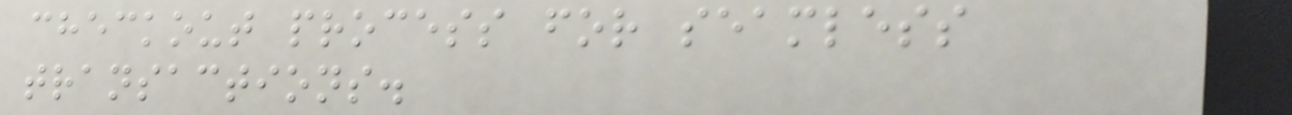checkout process for seamless
transactions.
